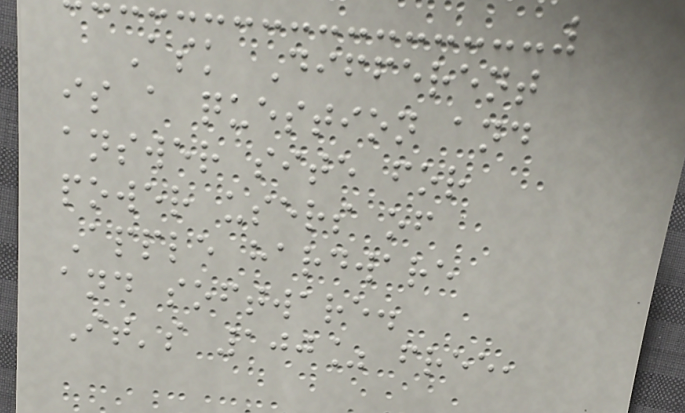Ask Different
is a question and
answer site for
power users of
Apple hardware
and software.
It's 100% free,
